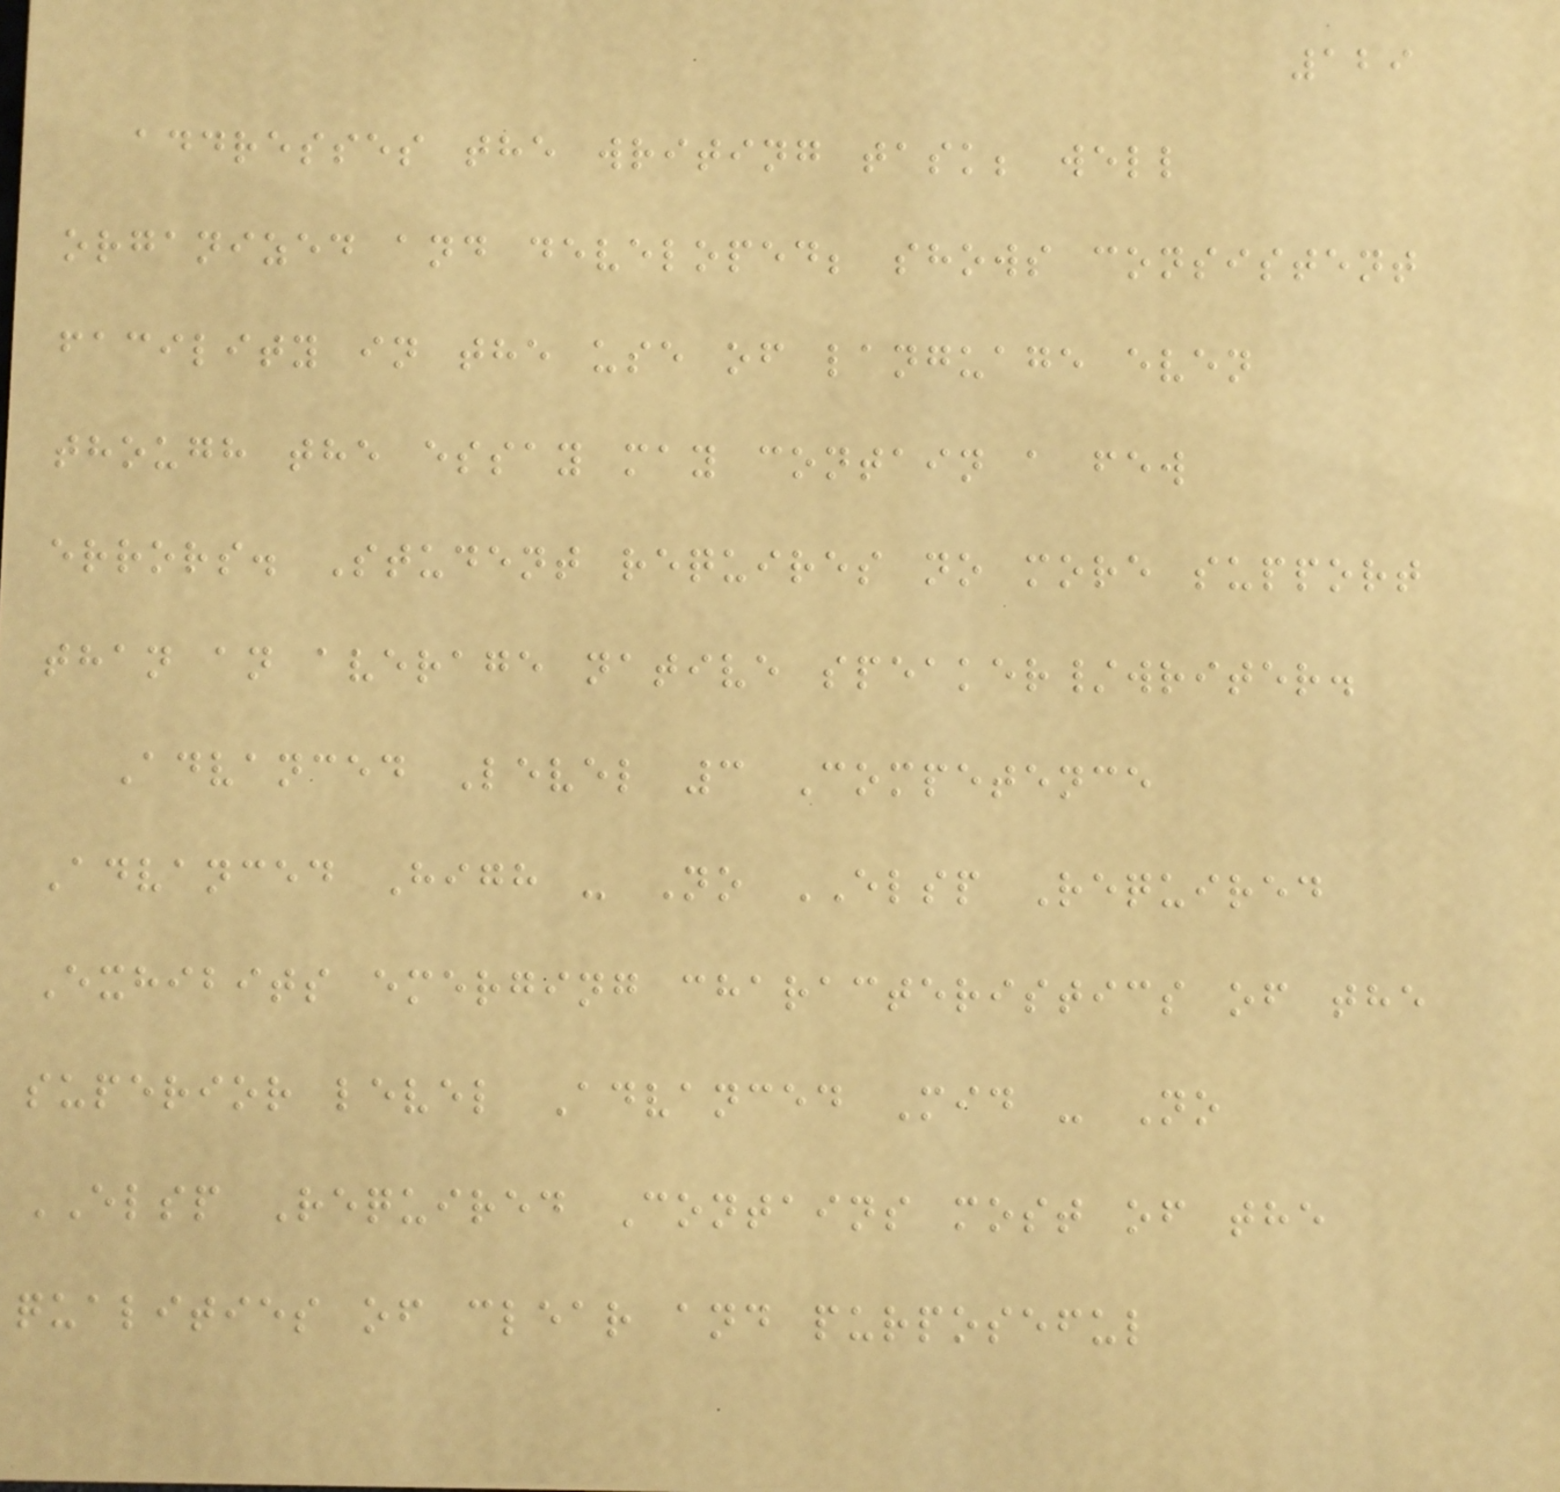129
addresses the writing task; well
organized and developed; shows consistent
facility in the use of language even
though the essay may contain a few
errors. Student requires no more support
than an average native speaker/writer.
Advanced Level 3 Competence
Advanced High - No ELSP Required
Exhibits emerging characteristics of the
superior level Advanced Mid - No
ELSP Required Contains most of the
qualities of clear and purposeful
